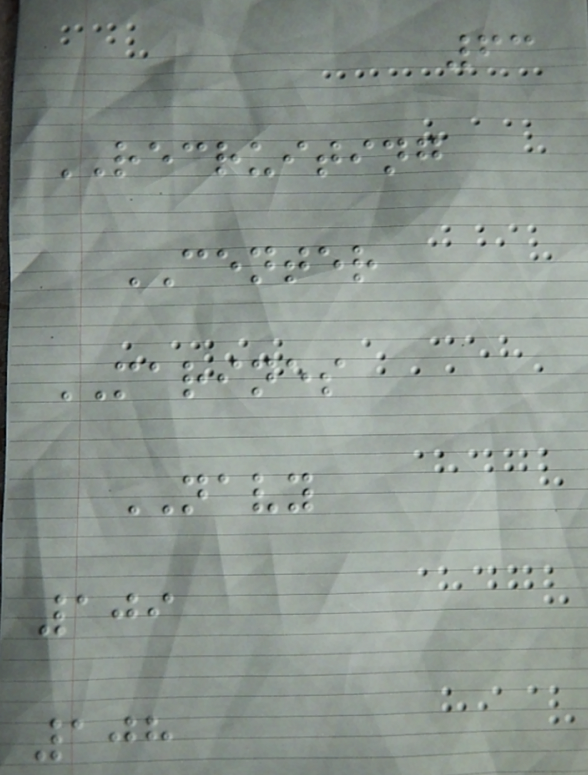63
RECRUITING
CENTER
MARINES
NAVY
109
108
